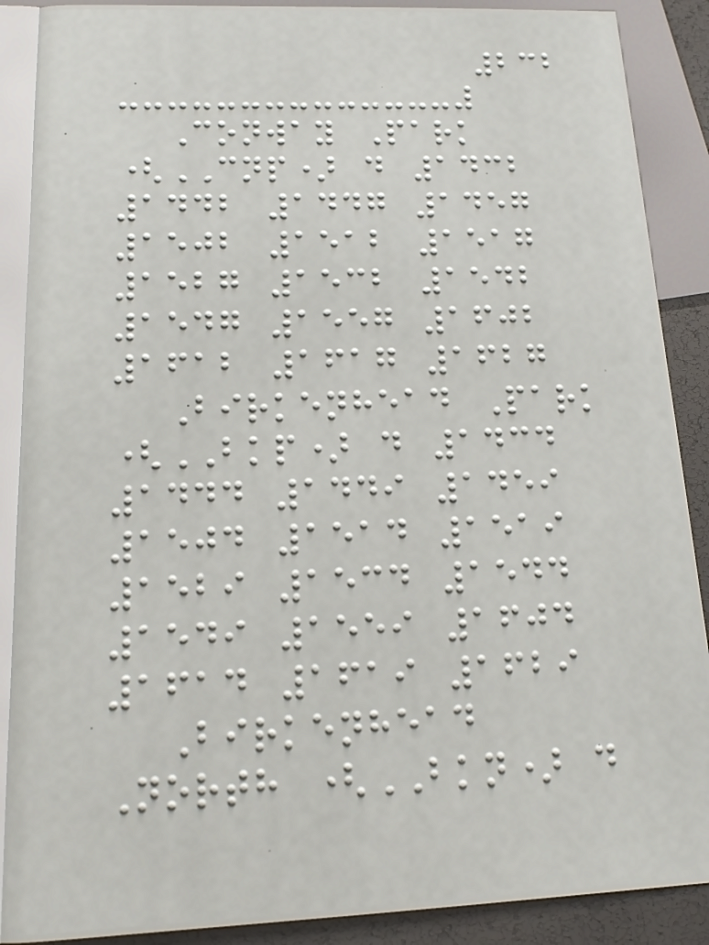232
Conway Park
(CNP) d 1432
1442 1447 1457
1502 1512 1517
1527 1532 1542
1547 1557 1602
1612 1617 1627
Birkenhead Park
(BKP) d 1434
1444 1449 1459
1504 1514 1519
1529 1534 1544
1549 1559 1604
1614 1619 1629
Birkenhead
North (BKN) d
